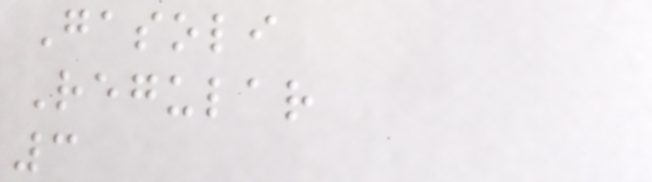Gasoli
Regular
3
